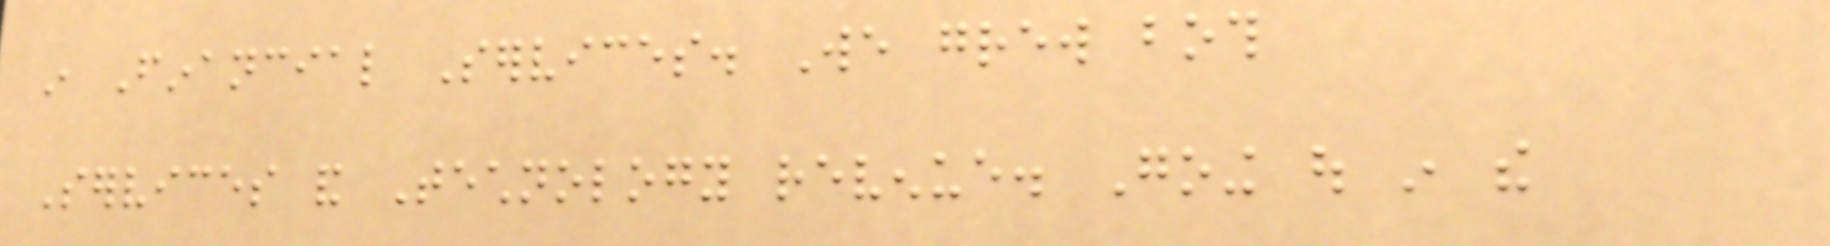in Financial Services. We grew both
Services and Technology revenue. Going out in the
